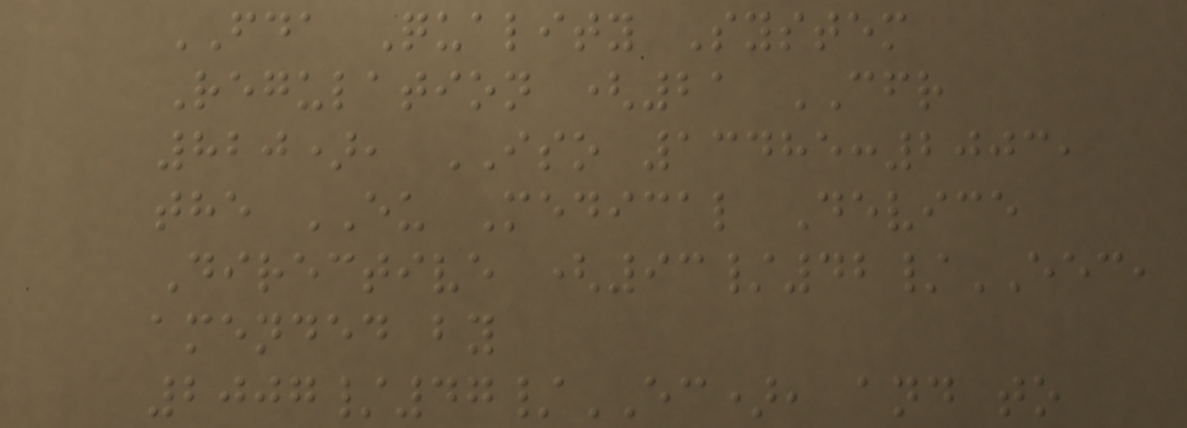FDA Quality System
Regulation (21 CFR
820), ISO 13485:2003,
the EU Medical Device
Directive (93/42/EEC,
amended by
2007/47/EC), and to
